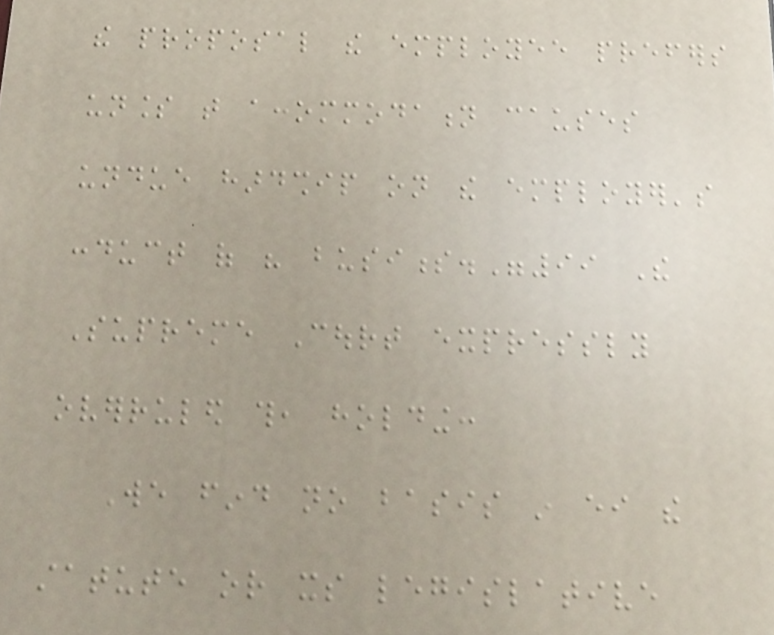the proposal the employee prefers
unless that accommodation causes
undue hardship on the employer's
conduct of his business."99 The
Supreme Court expressly
overruled this, holding:
We find no basis in either the
statute or its legislative
